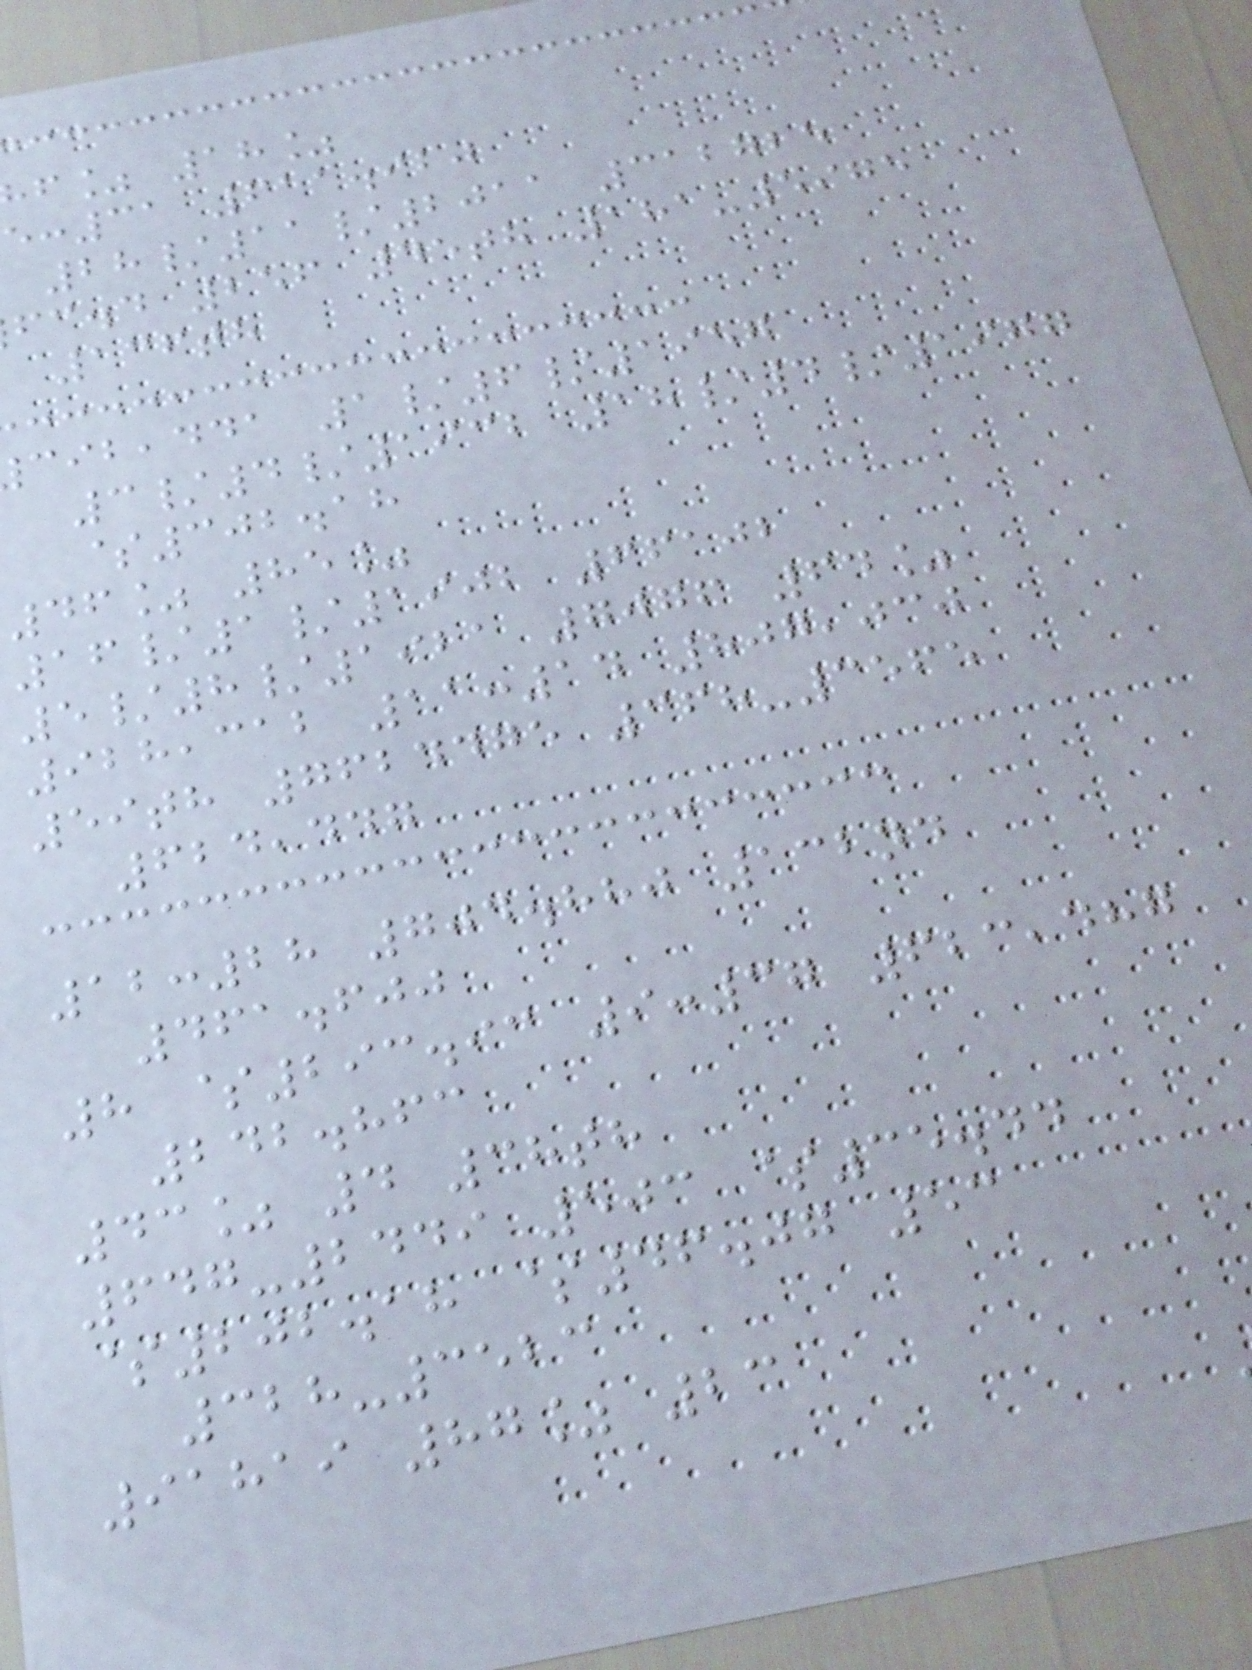f% 18%
:31 611.920
28/11/2011 312725
fc.d 256 45th 181-5975
136th
,dda 1/6/1957
3/4/1932 18/4/1977
$302.18
46% 85%
16/1/1902 66102
5/8/1921 7076 64%
928,312 11:14 807,030
59th 7624475 368-3565
624,447
12:28 704.880 132nd
461.600
8 $293.93 9:37 623,487
242.863
43% 4 38th
647-2449 503 $35.44
$202.18 $46.07 53
328-3523
91819 87% 23
